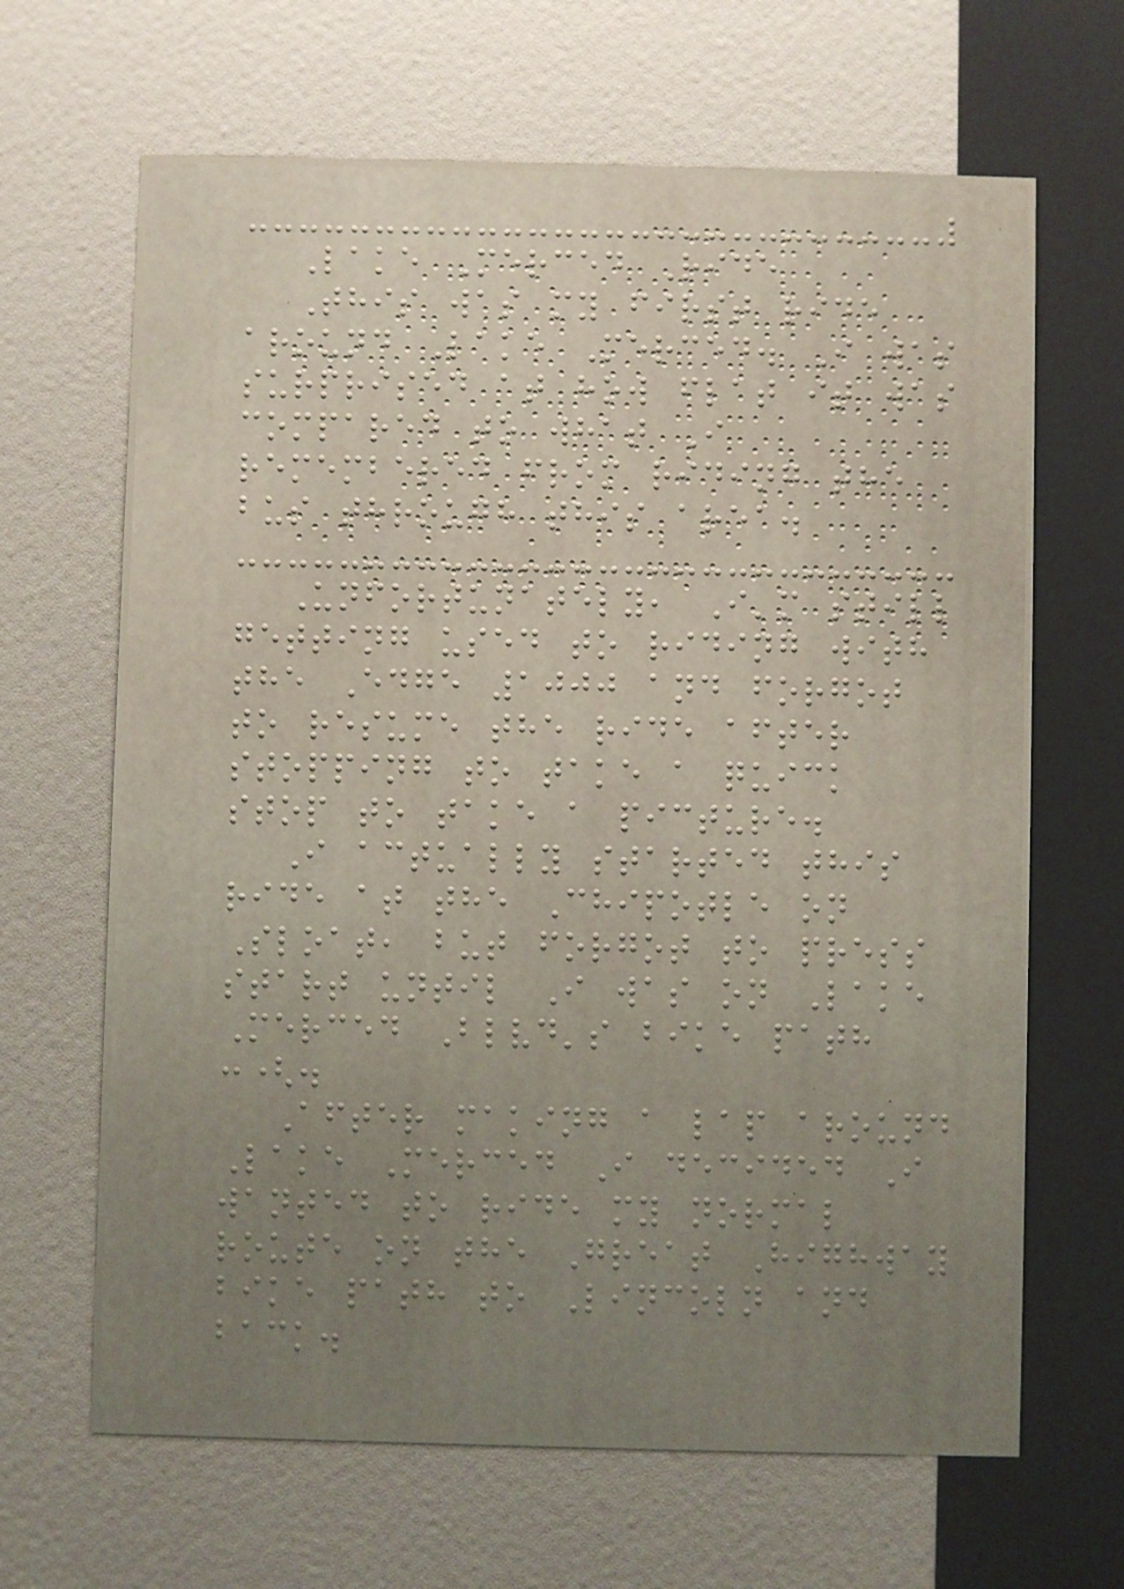Lake Merced Ride
This was my first ride
around Lake Merced. I was
surprised at how flat it was
compared to what I
remembered from riding the
bus through this area.
Unfortunately, I'm still
getting used to riding with
the Edge 1000 and forgot
to resume the ride after
stopping to take a quick
stop to take a picture.
I actually started this
ride at the Chipotle on
Sloat, but forgot to press
start until I was on Lake
Merced Blvd's bike path
:(.
After making a lap around
Lake Merced I decided I
wanted to ride my normal
route on the Great Highway
bike path to Lincoln and
back.
